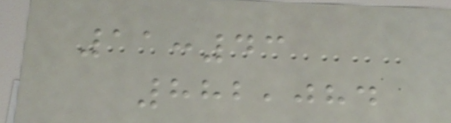11:43
882,084
